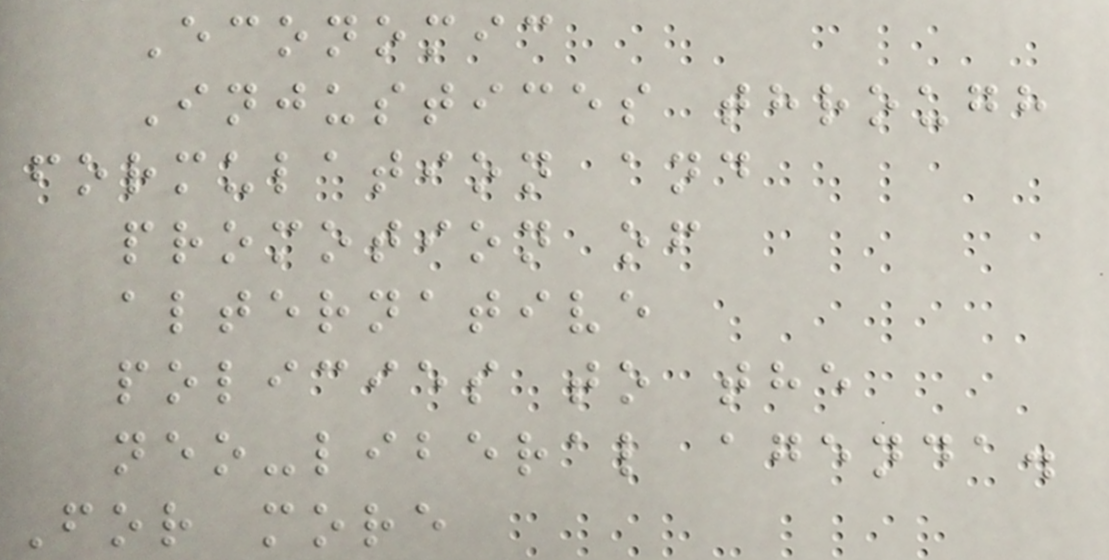Economic
Injustices through
formulation and
promotion of
alternative
policies to the
neo-liberal agenda.
For more
